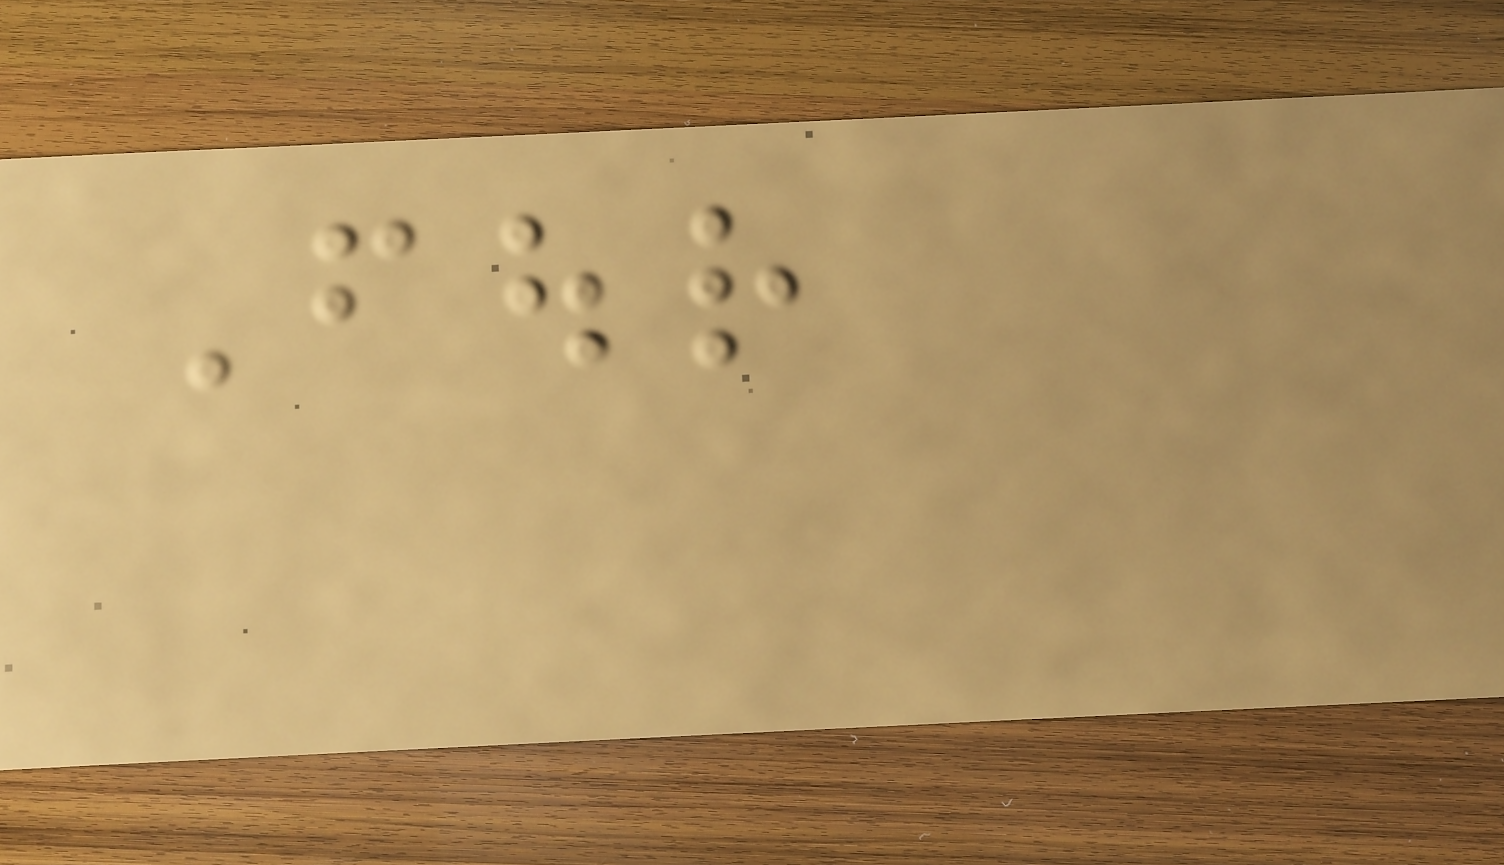Four
